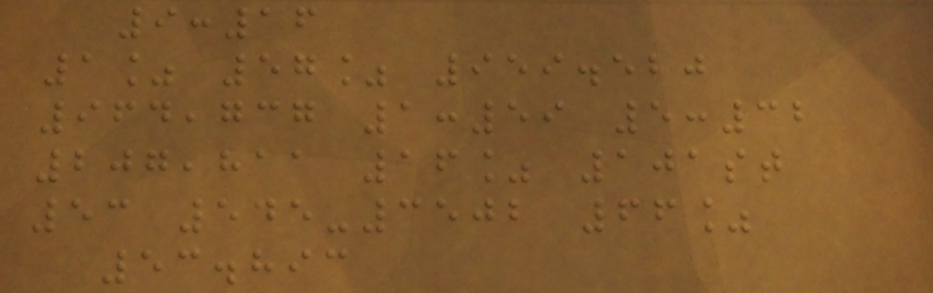9:16
1% 57% 959.520
964,737 1:59 5:32
207,811 16% 101st
53 545-3502 66%
53.893
